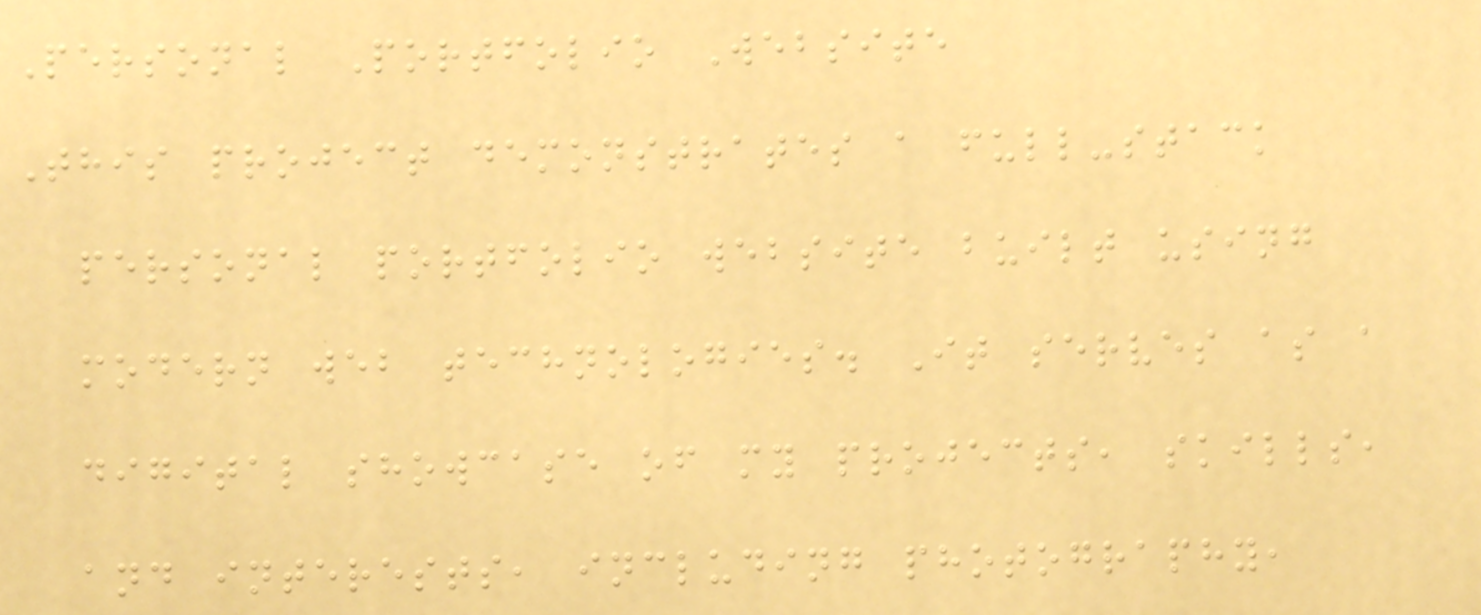Personal Portfolio Website
This project demonstrates a full-stack
personal portfolio website built using
modern web technologies. It serves as a
digital showcase of my projects, skills,
and interests, including photography,
